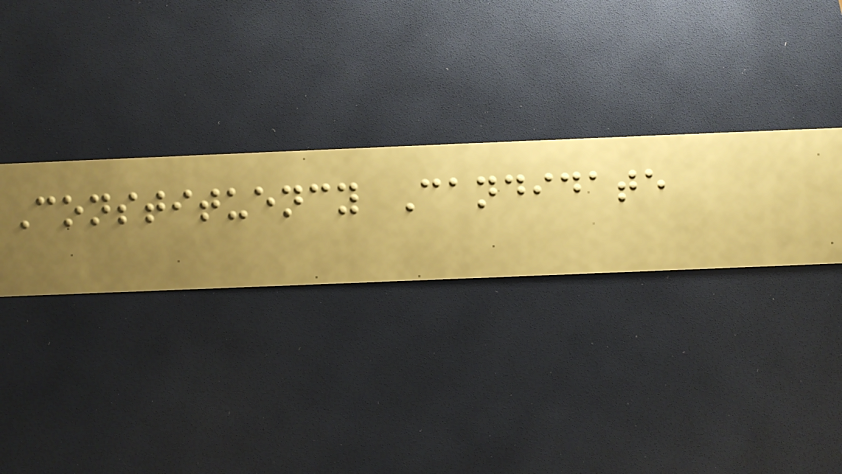Constituency Candidate
